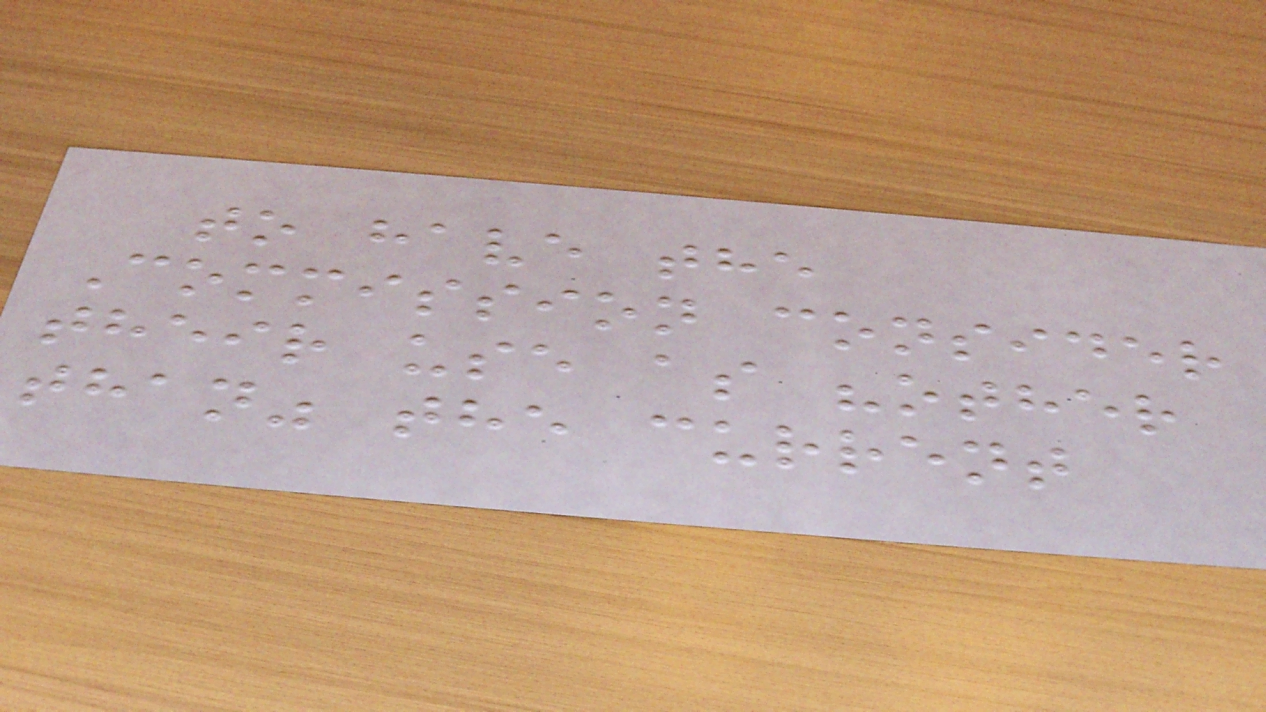to have the
Commission consider
their use as "other
than" the current
